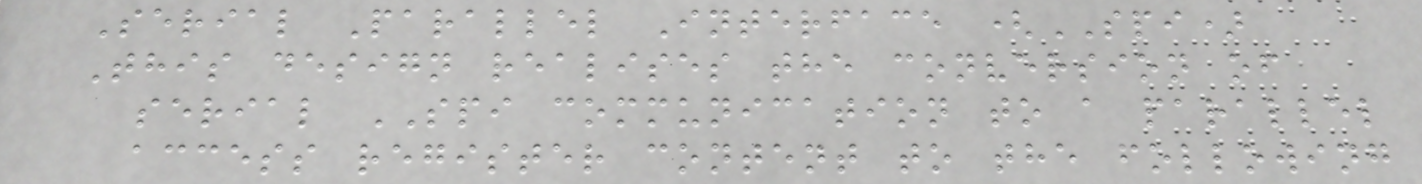Serial Parallel Interface (SPI)
This design realises the conversion of
serial SPI communication to a parallel
access register content to the following
